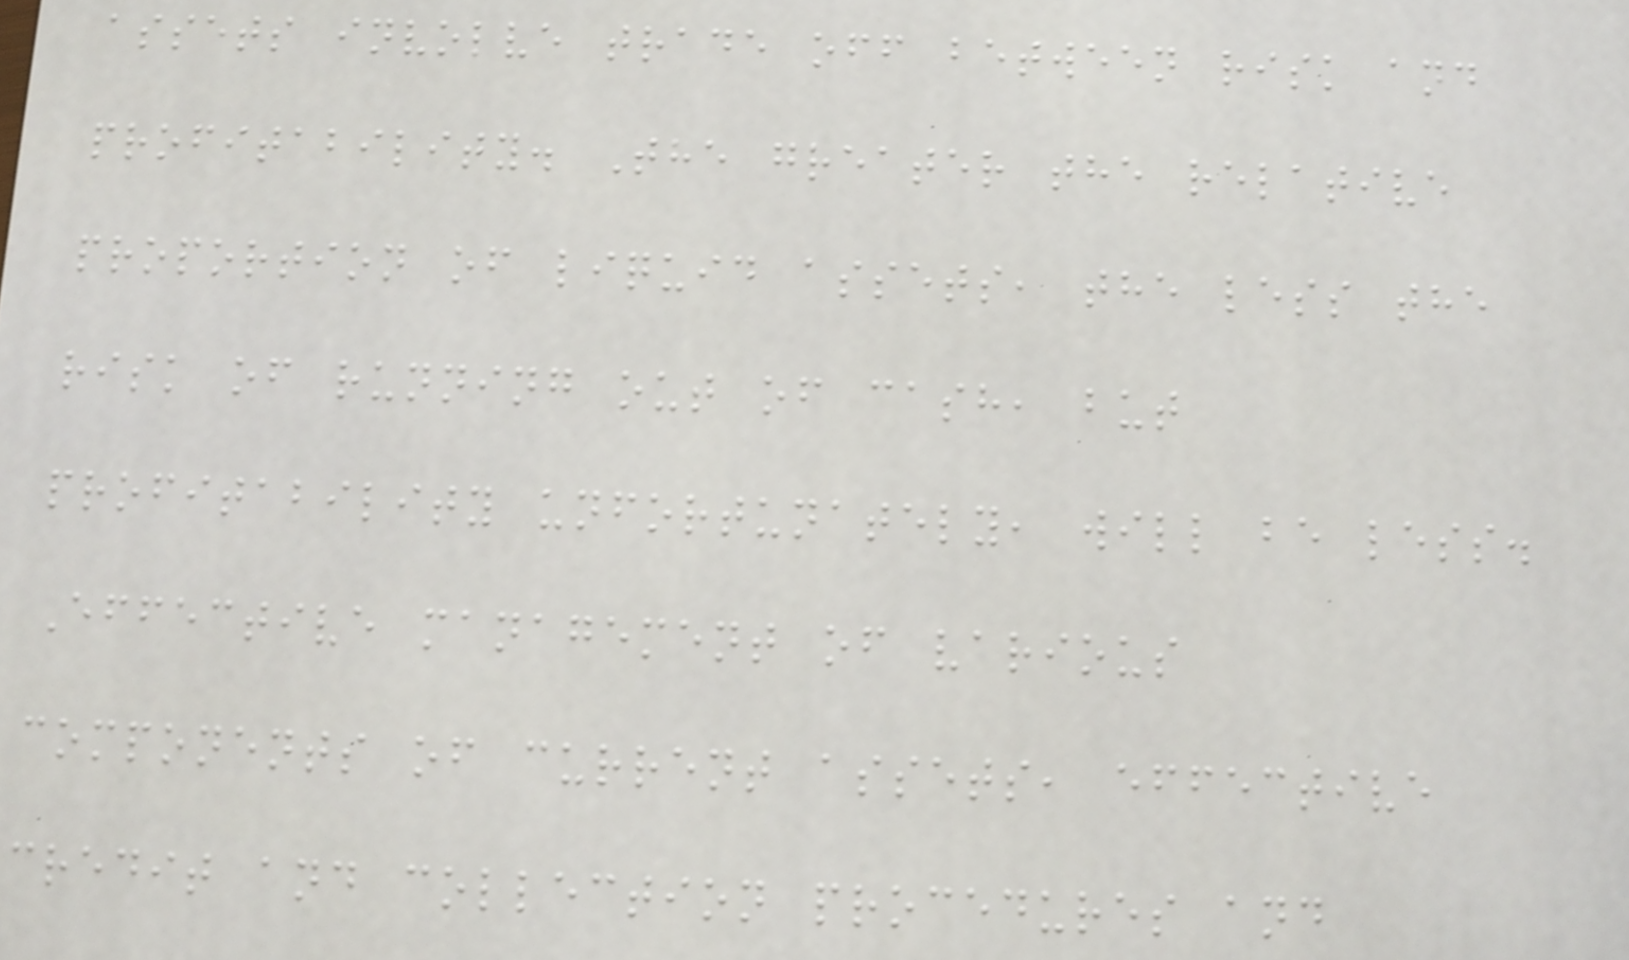assets involve trade off between risk and
profitability. The greater the relative
proportion of liquid assets, the less the
risk of running out of cash, but
profitability unfortunately, will be less.
Effective management of various
components of current assets, effective
credit and collection procedures and
